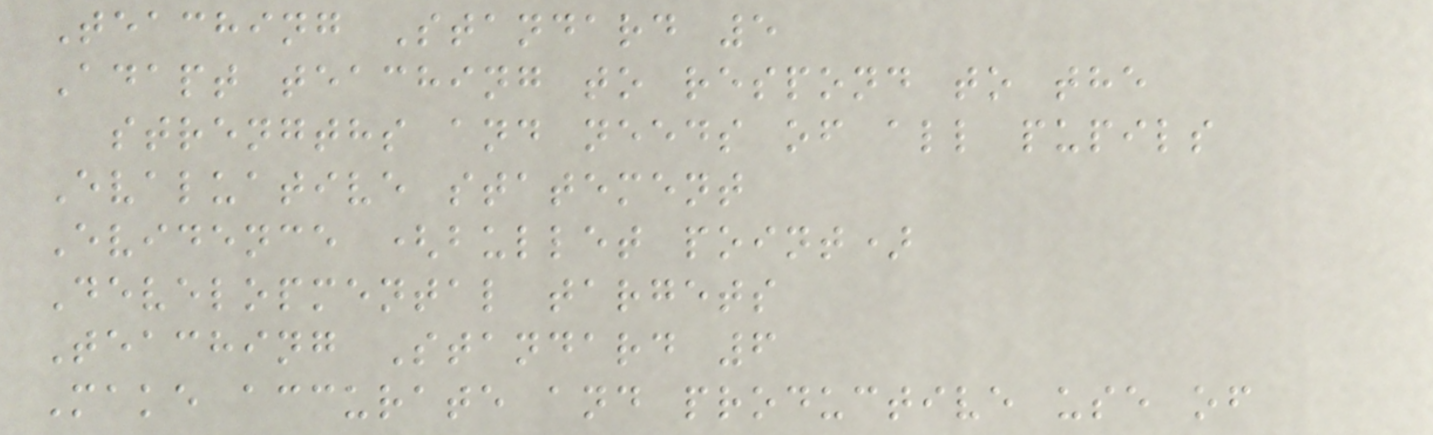Teaching Standard 5
Adapt teaching to respond to the
strengths and needs of all pupils
Evaluative statement
Evidence (bullet point)
Developmental targets
Teaching Standard 6
Make accurate and productive use of
